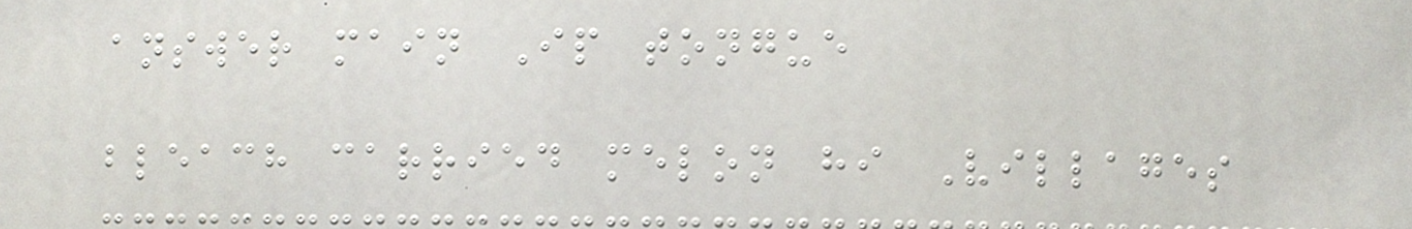answer main Ip tongue
bleach carried melon hi Villages
